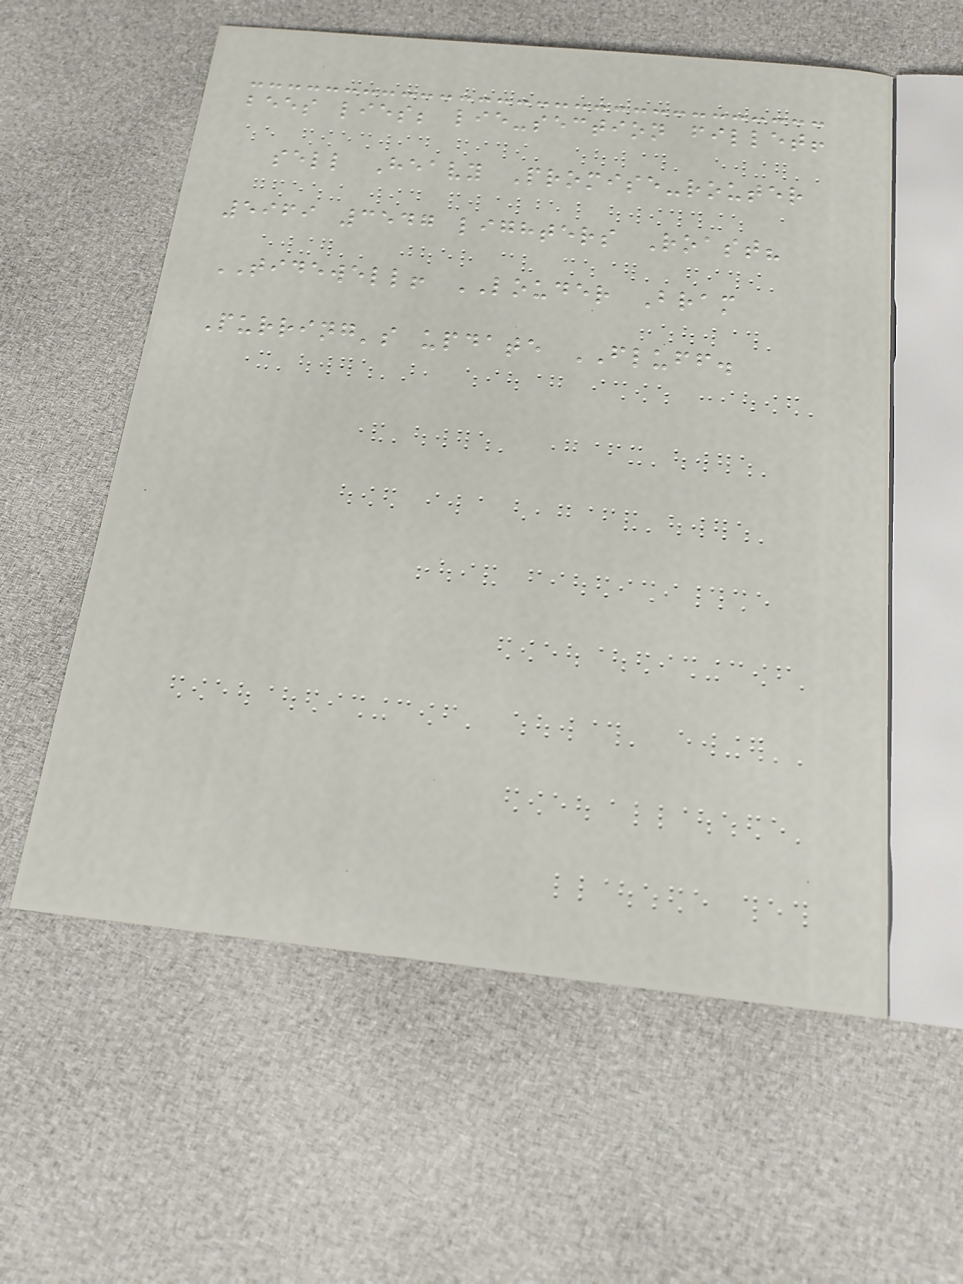bees lies; lie-section fillet!
sell Heavy Promise-router
5969 3547 lighters Roast?
TIDEWELL! LOUDER Bram
Purring's update FLUFF.
